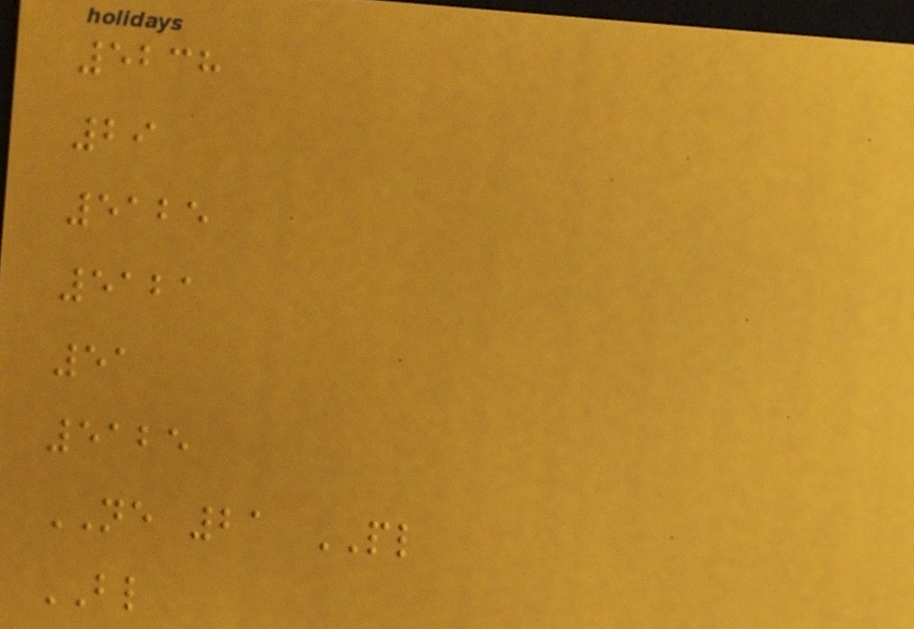5238
29
5125
5121
51
5125
NE 21 PL
BL
